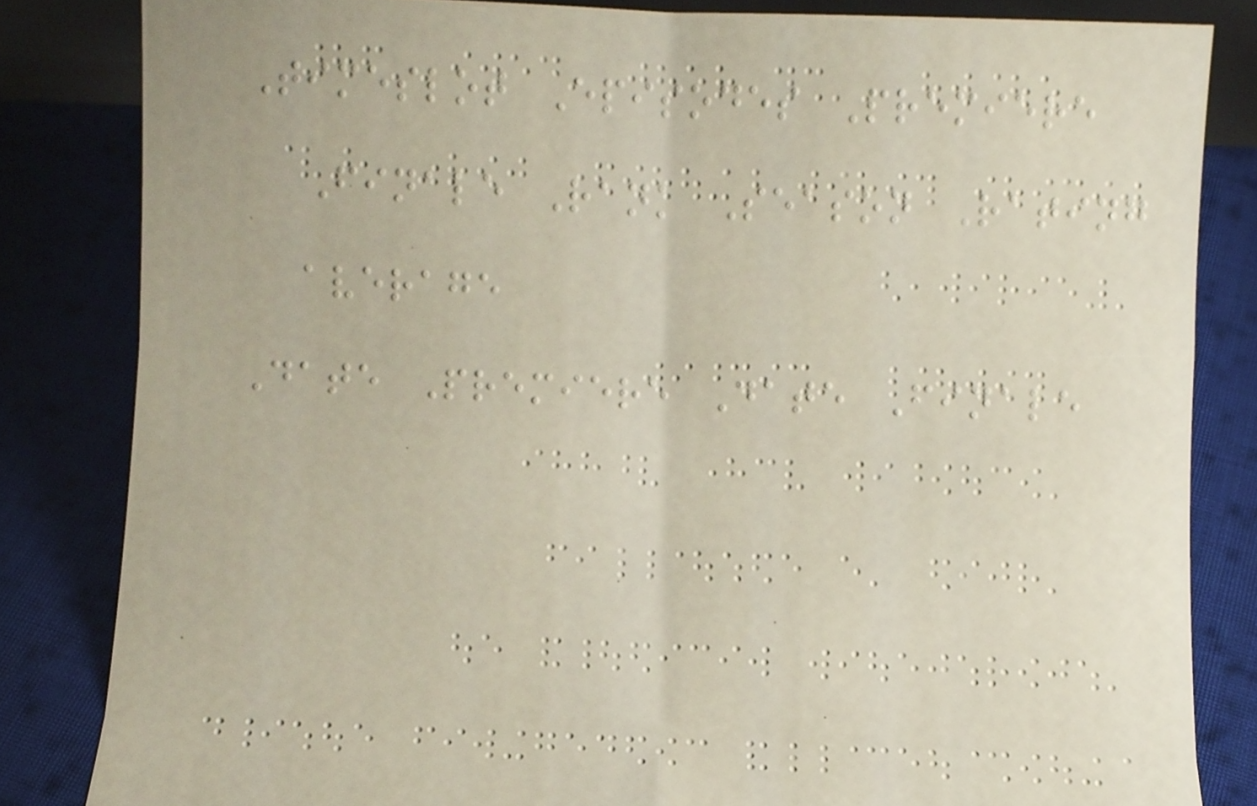Timeslot Episodes Premiere
Finale Rank Season Rating
average
Date Premiere Date Finale
